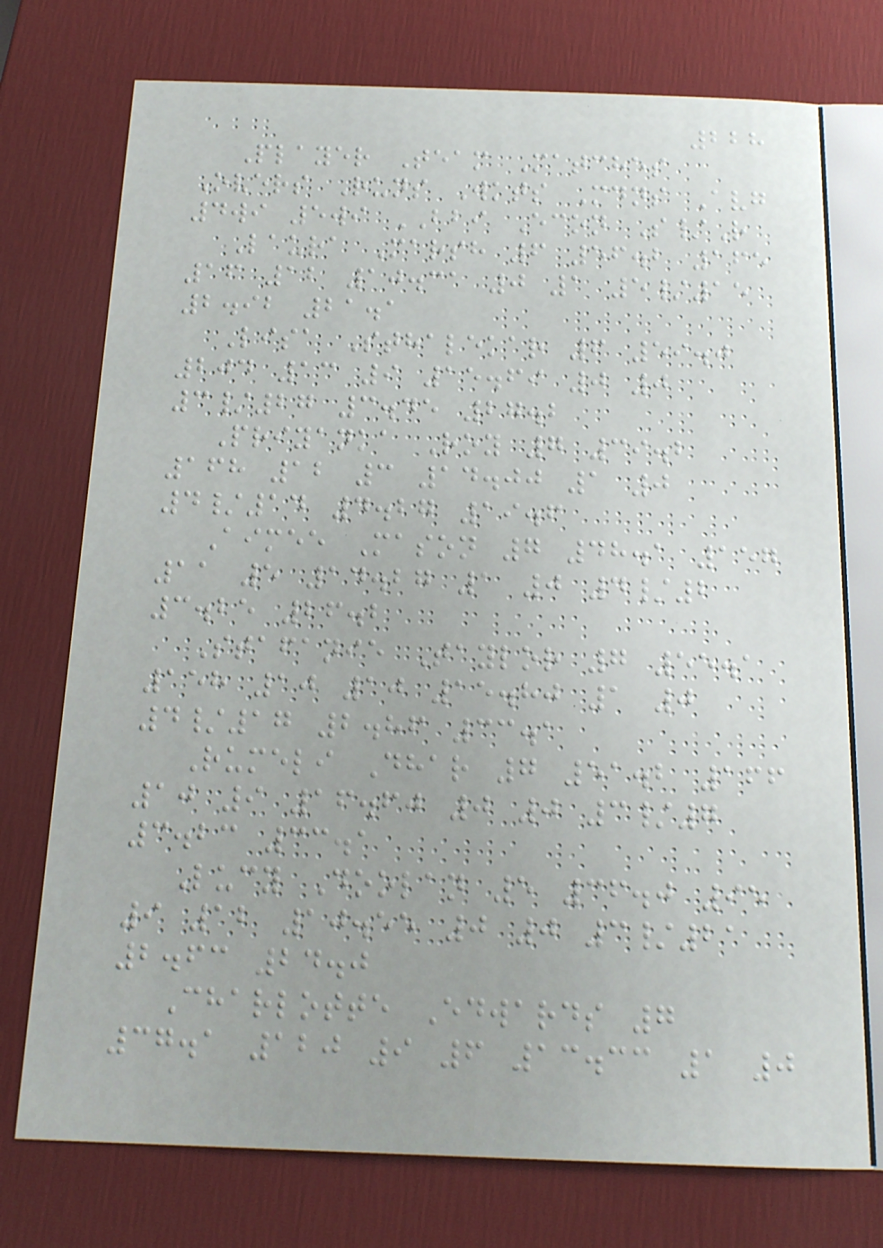228
Player Team Matches
Overs Runs Wkts Mdns Avg
4wi 5wi BBI Econ S/R
Laura Marsh 6 56.2 165
16 12 10.31 0 1 5/15
2.92 21.1
Lisa Sthalekar 6 59.0
204 13 9 15.69 0 0
3/27 3.45 27.2
Priyanka Roy 7 39.2
168 12 3 14.00 1 0
4/14 4.27 19.6
Aimee Mason 7 48.1 157
11 5 14.27 1 0 4/2
3.25 26.2
Stafanie Taylor 7 55.1
158 10 10 15.80 1 0
4/17 2.86 33.1
Rumeli Dhar 7 51.2 166
10 9 16.60 0 0 3/7
3.23 33.1
Lucy Doolan 5 36.0 95
9 12 10.55 0 0 3/21
2.63 24.0
Charlotte Edwards 7
37.1 120 9 6 13.33 1 0
